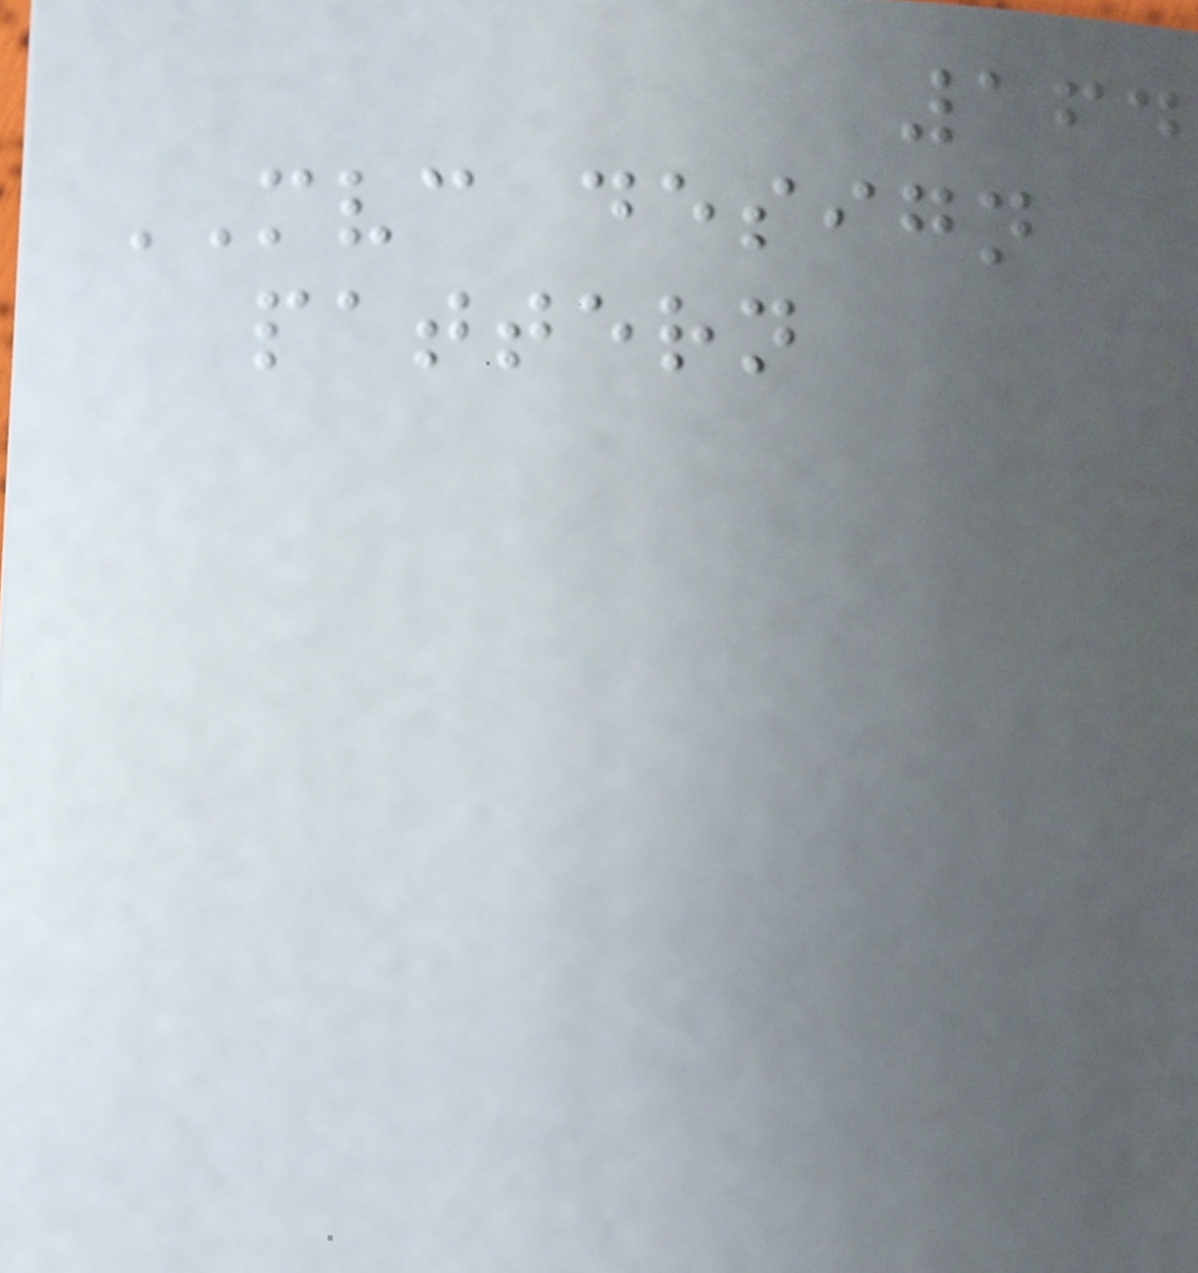164
MVC design
pattern
